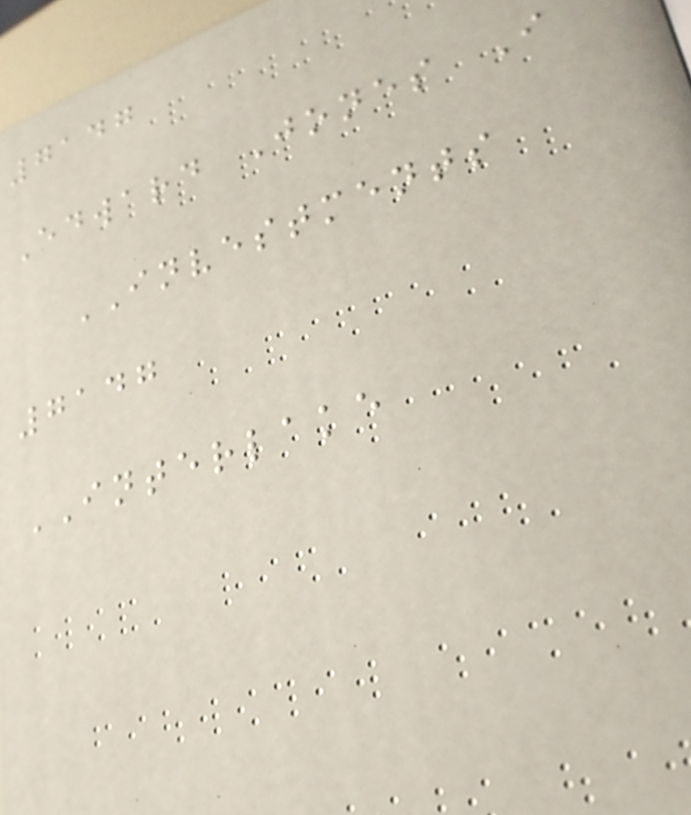7147
Edward Jones I
INVESTMENTS
7147
INTERLAKE
